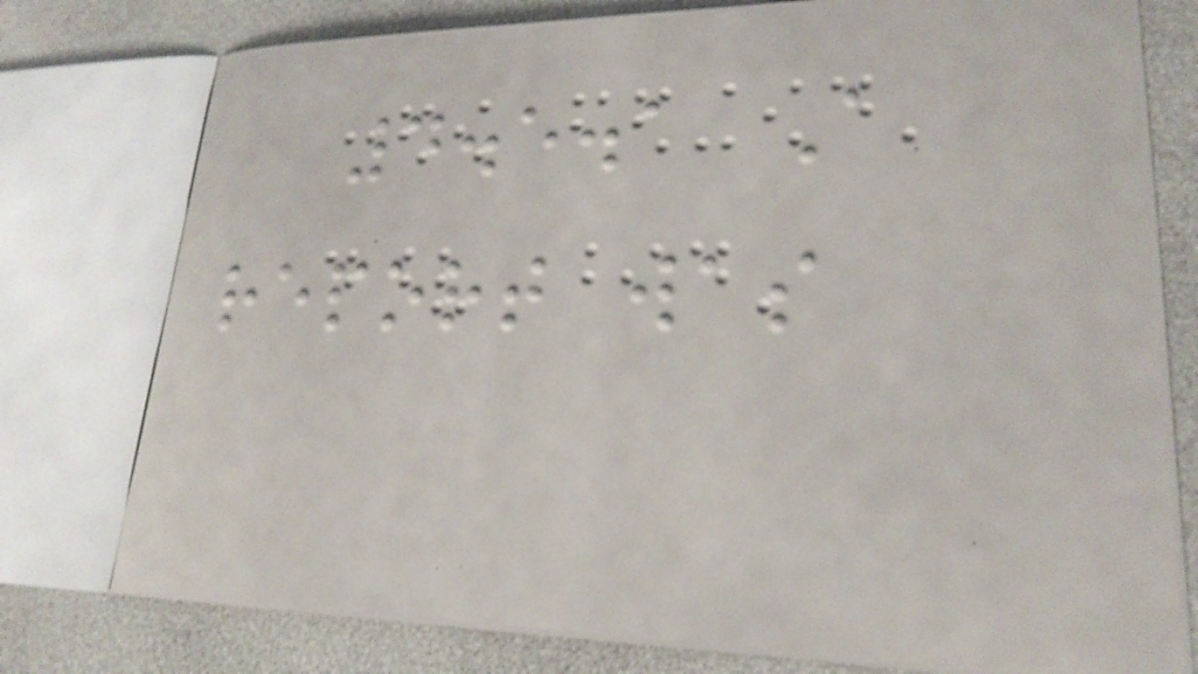4.5.1 A
report was
